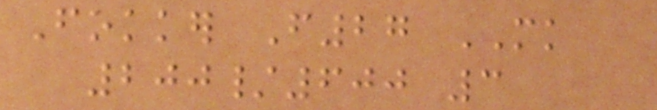Fokker F27 MK
200/600 3
